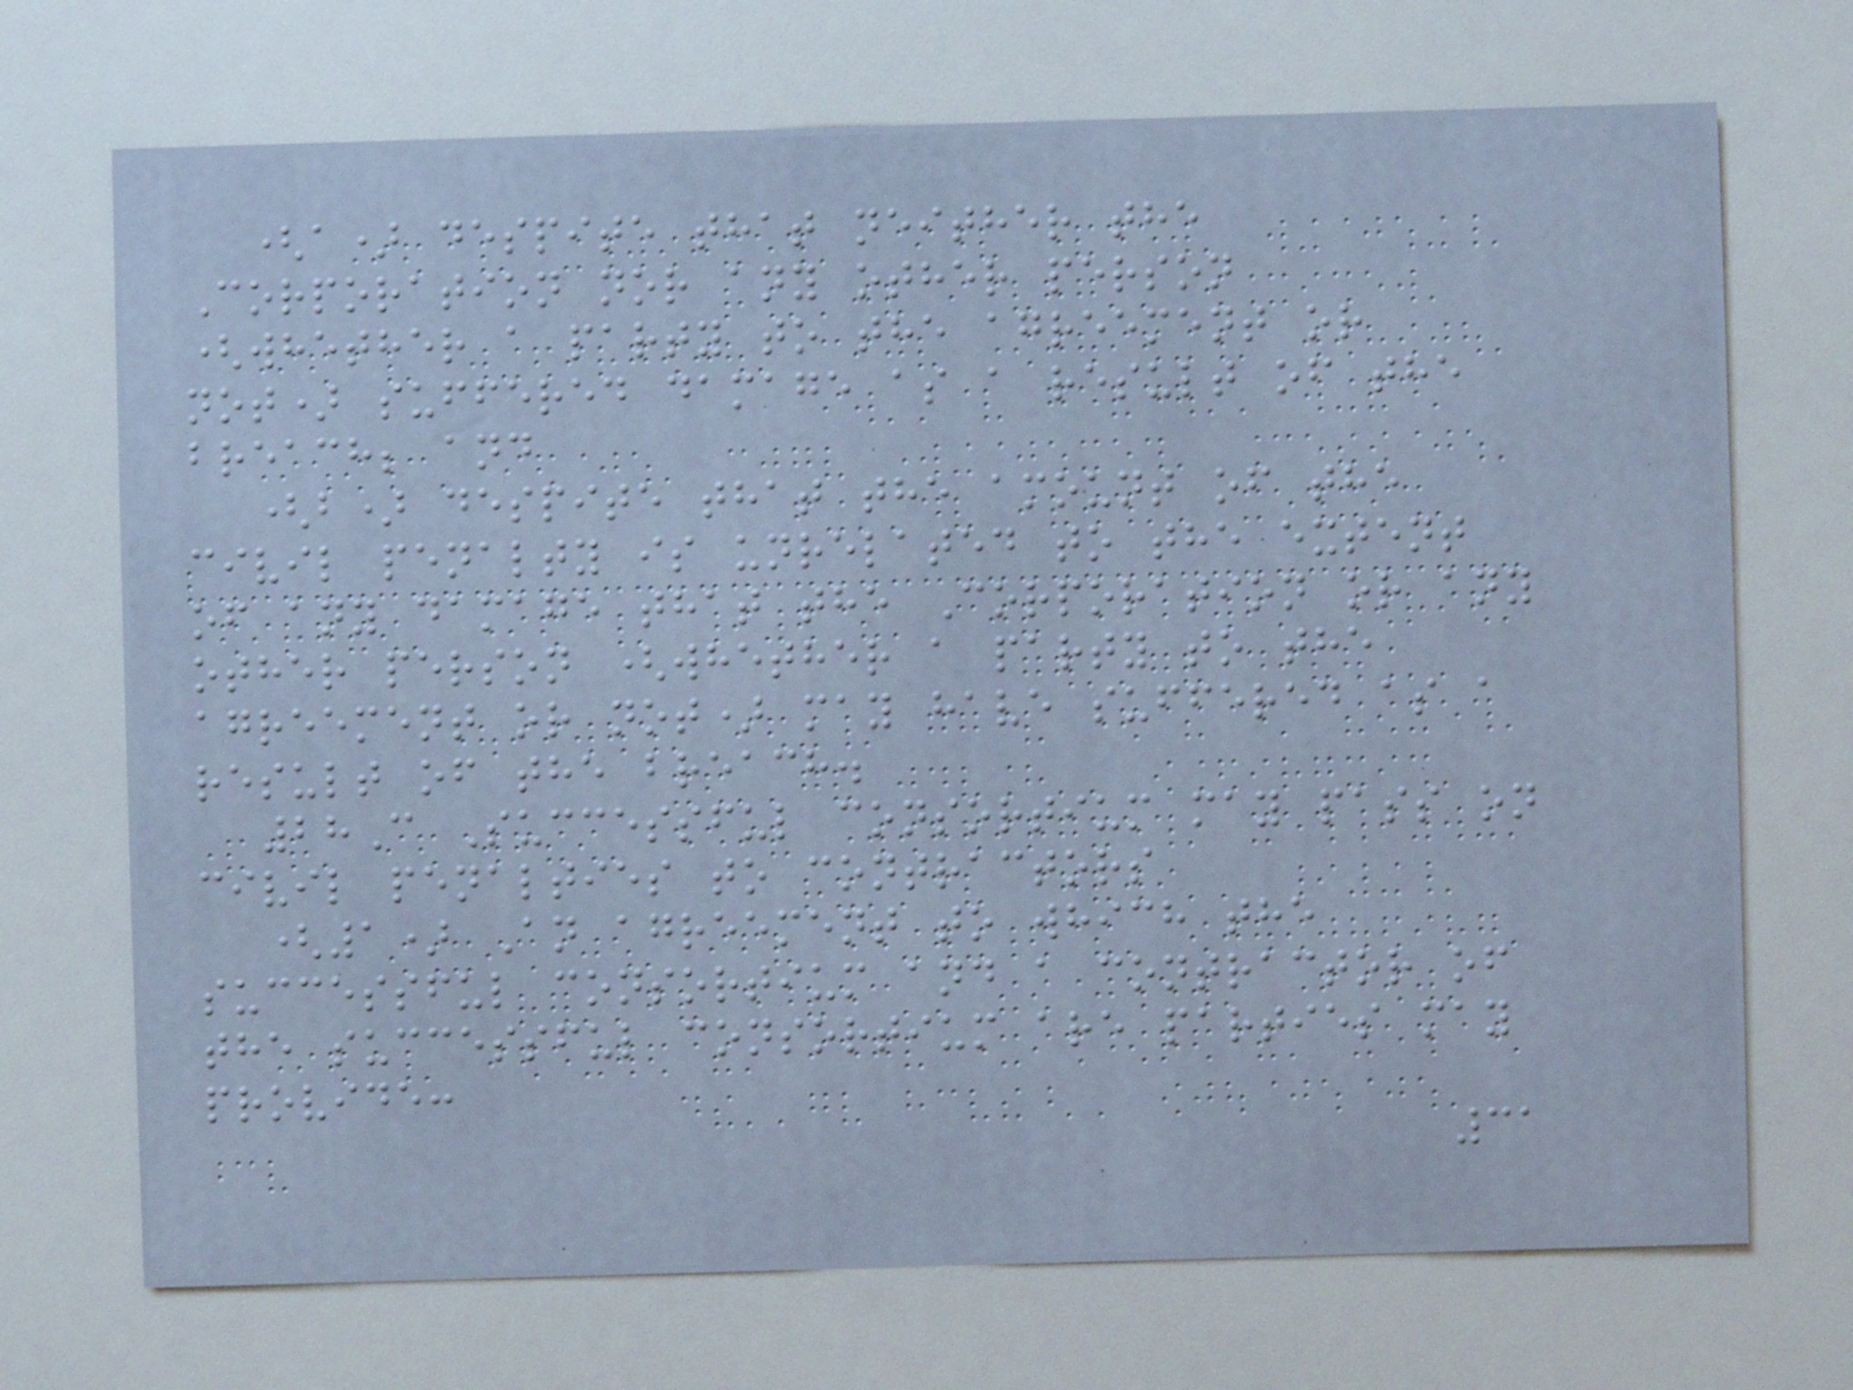(a) despite that neither the
Corporation nor any other person
(whether a party to the agreement or
not) suffered damage as a result of the
breach; and
(b) despite that the amount of the
civil penalty is unrelated to the extent
of any damage that the Corporation or any
other person (whether a party to the
agreement or not) may have suffered as a
result of the breach.
28C Successful consortium may pass on
civil penalties to contractors
(1) An agreement to which the
successful consortium and a contractor of
the successful consortium are parties may
provide:
31
